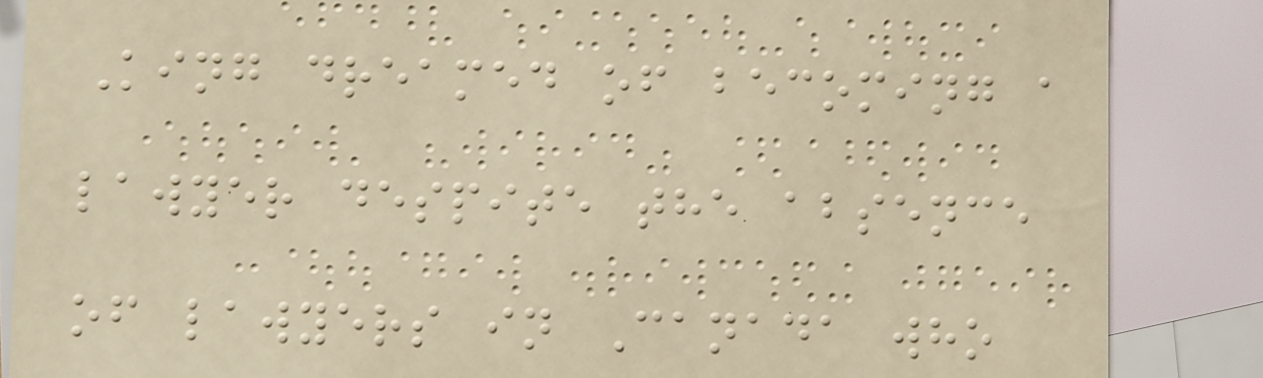King dreamed of becoming a
lawyer despite the absence
of lawyers in Canada who
